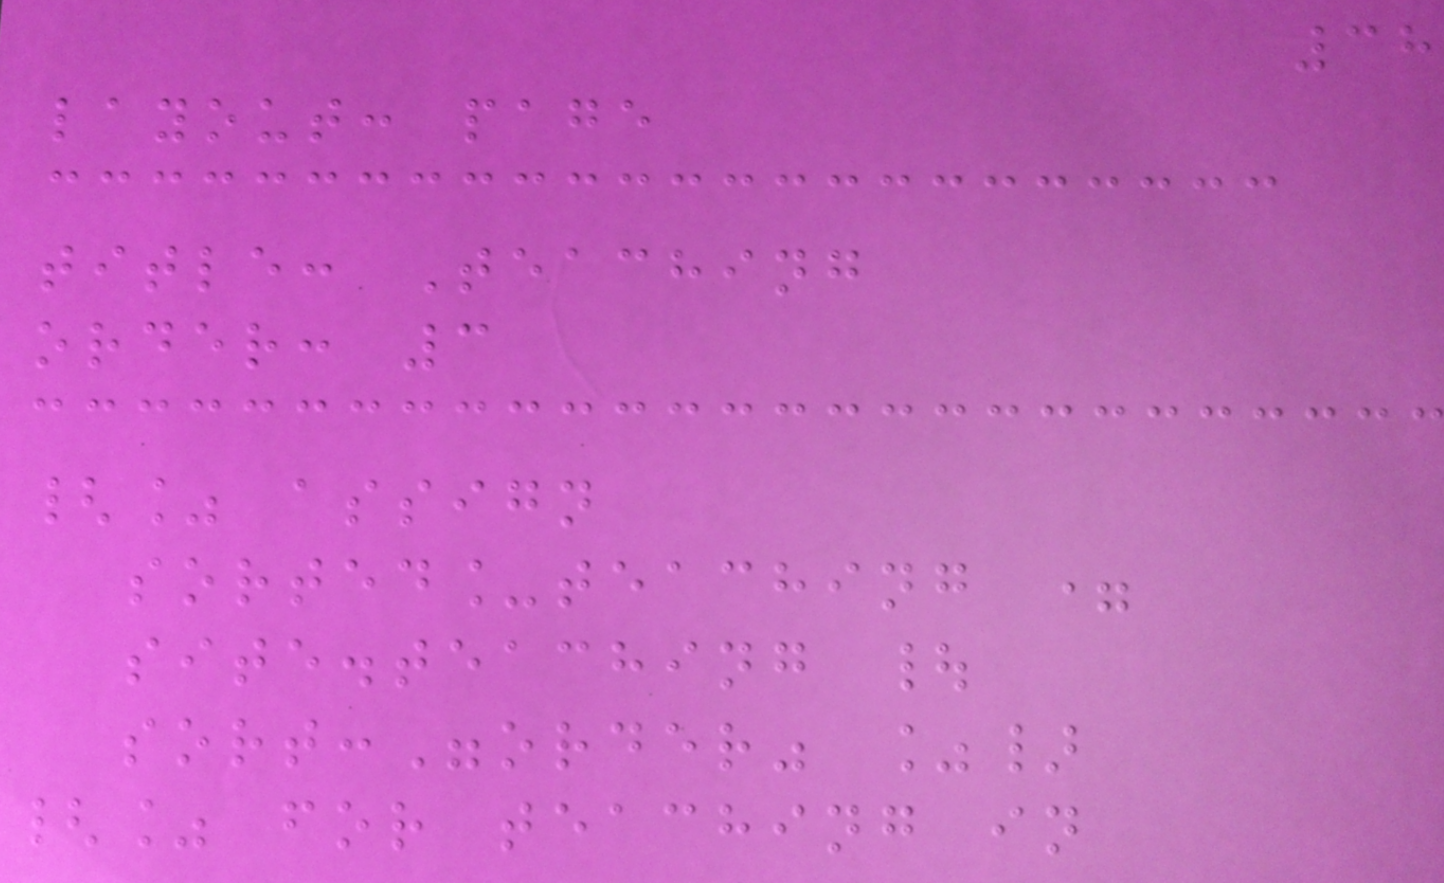38
layout: page
title: Teaching
order: 3
{% assign
sorted_teaching =
site.teaching |
sort:"order" %}
{% for teaching in
